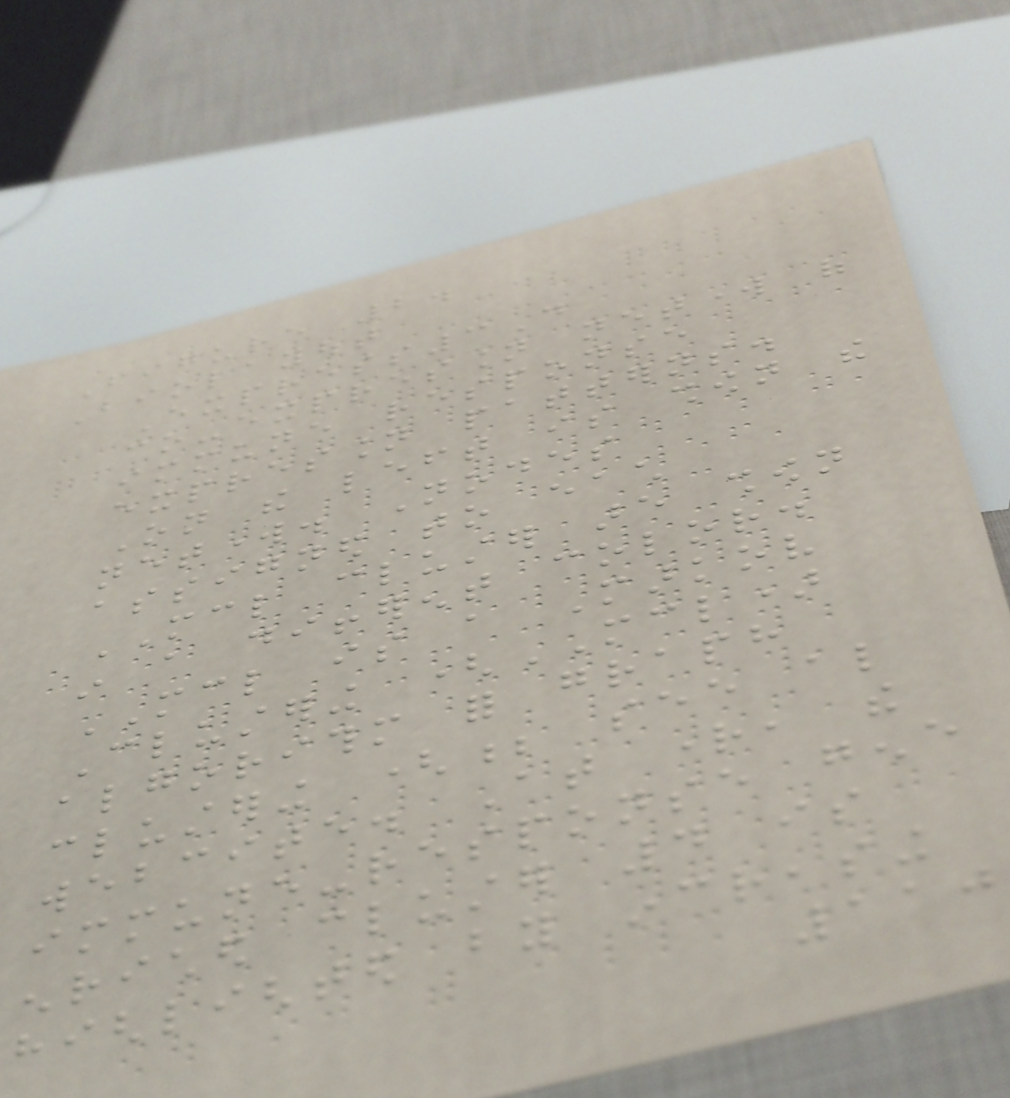Figure 2.
Biolayout
Express3D
co-expression network of
immune response
expression patterns.
On the left is shown the
network. Nodes
assigned to each
MCL cluster are shown
in a different color.
MCL is a Markov
Clustering (MCL)
algorithm for graph
clustering (; see also
webcite. At right, the
immune-response gene
enriched cluster 4 is
highlighted by increasing
110
